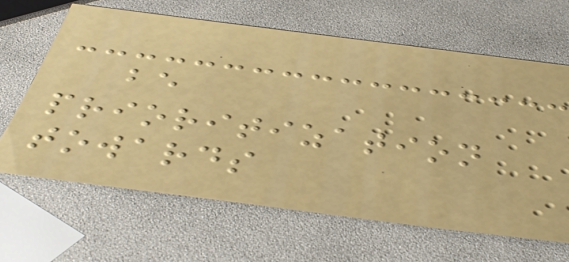be
prioritization
towards
